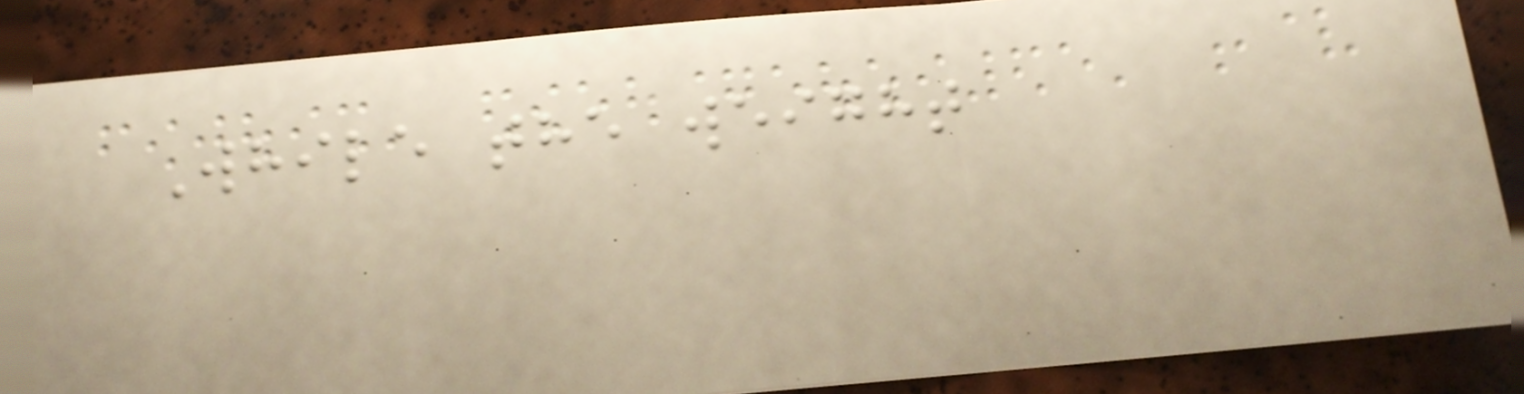While the weight
